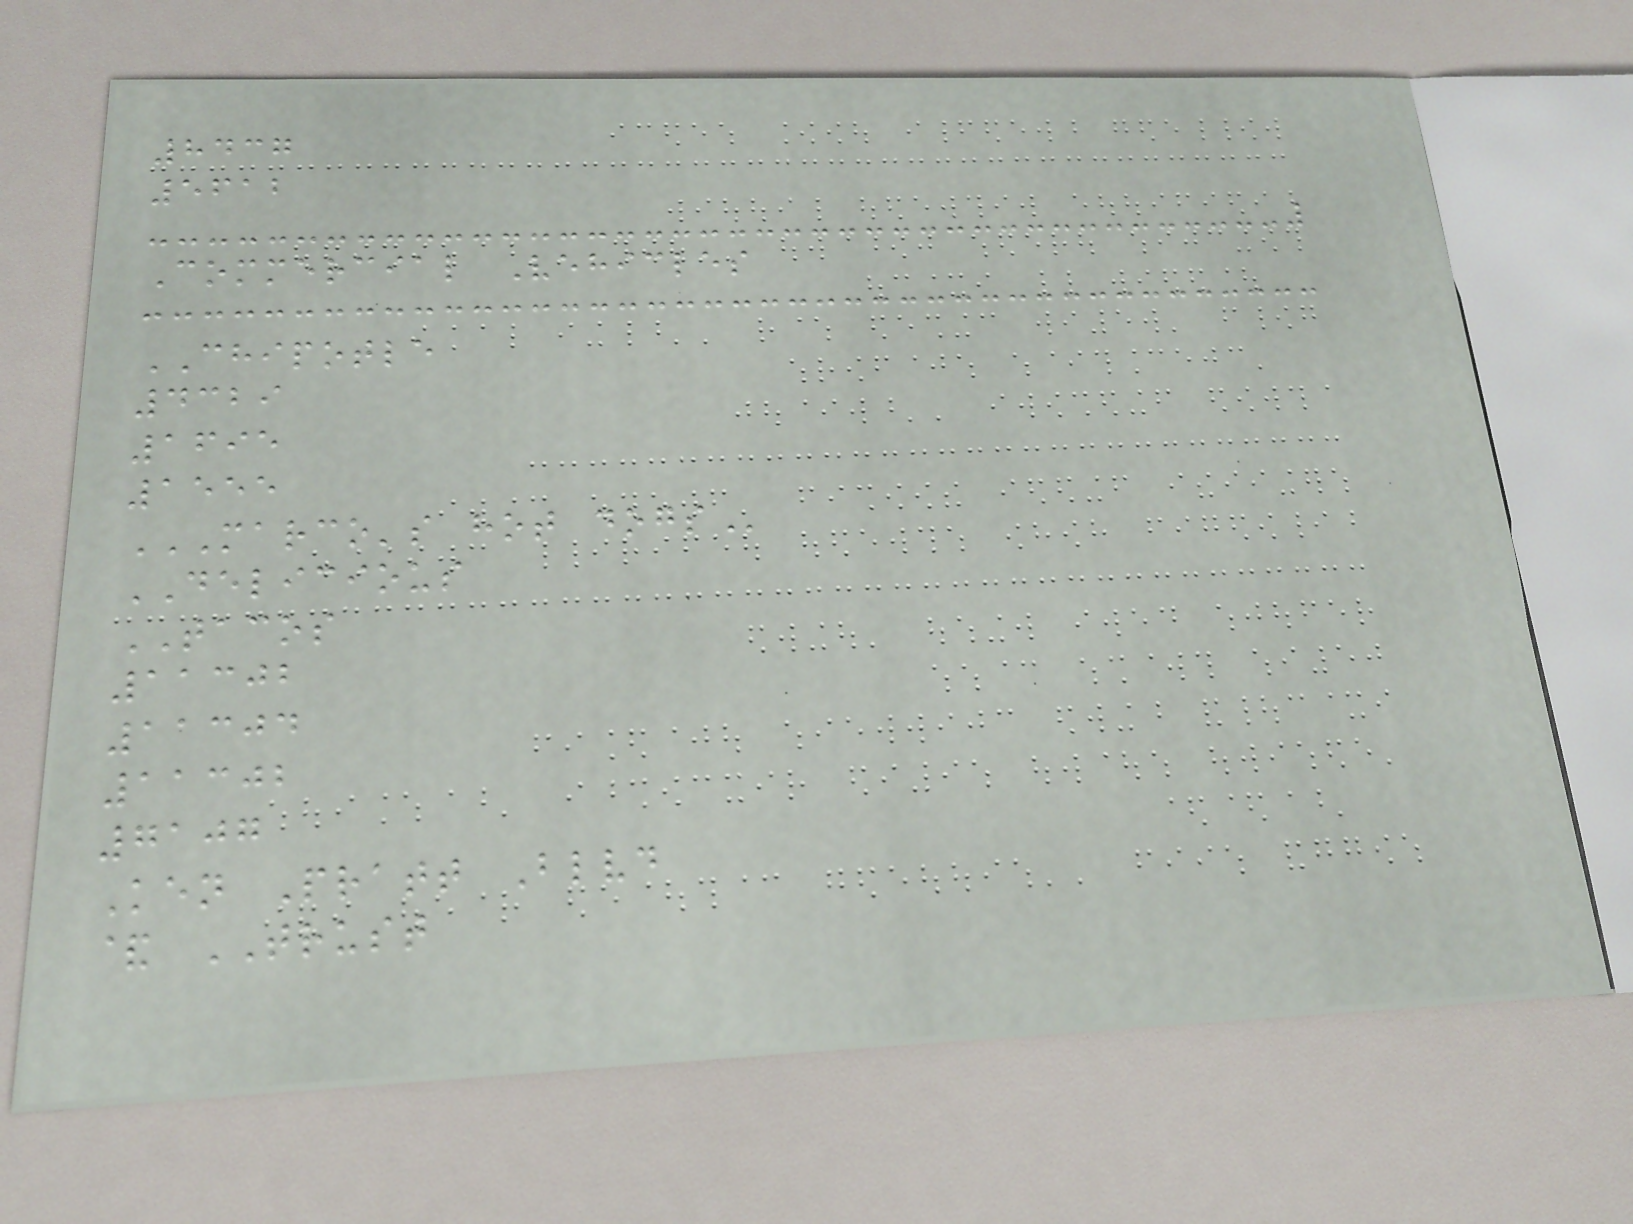8437
5612
Commercial Vehicles
CHIPOTLE
4329
1695
1555
MARCO'S HOT DOGS
DELICIOUS
TACOS
11302
11304
11302
7107
Ken Pratt Blvd
& TRUST
